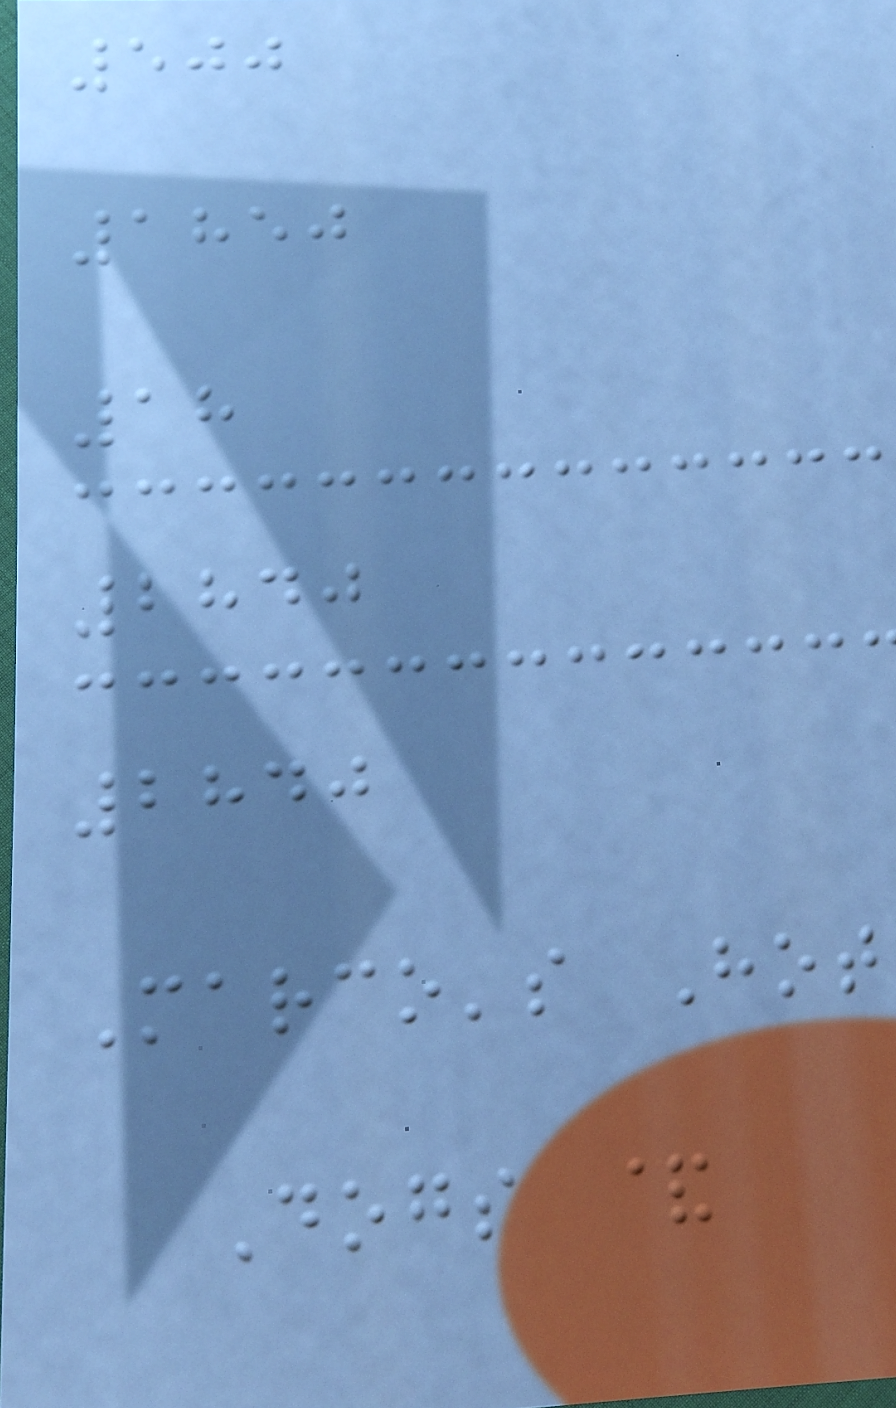500
1850
18
2840
2840
Marco's Hot
Dogs &
